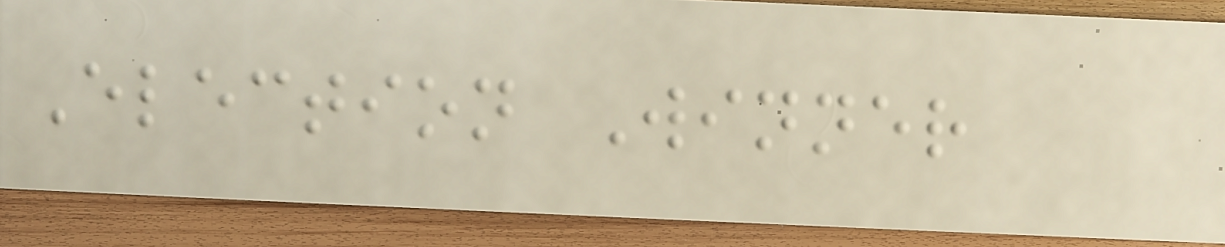Election Winner
